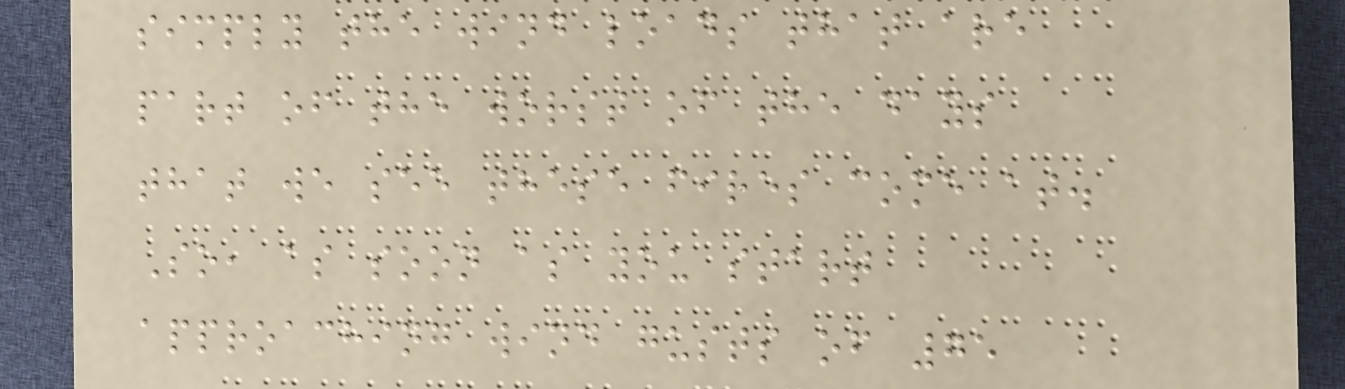simply the wind loads that are
part of the worst of the days
that we see these fires come at.
So, as soon as you start
approaching wind gusts of 75
